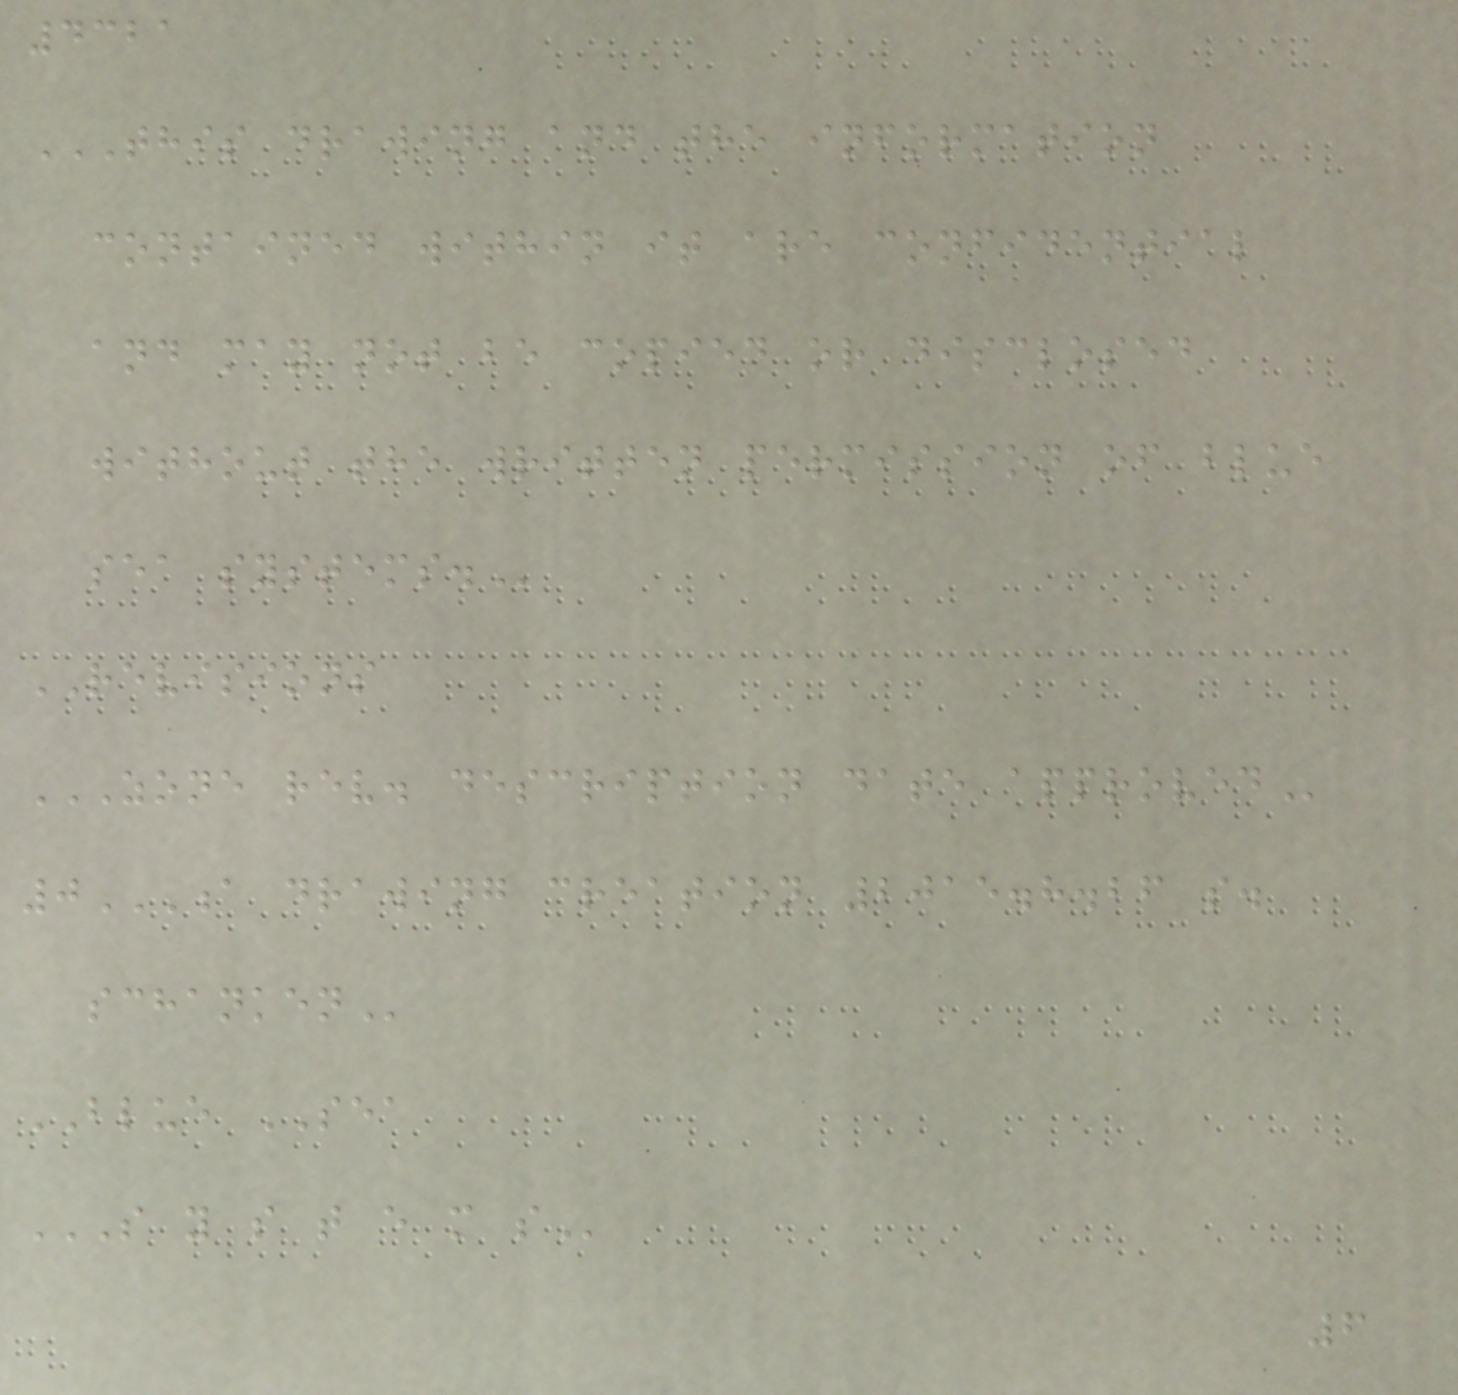4321
THIS DRAWING AND THE INFORMATION
CONTAINED WITHIN IT ARE CONFIDENTIAL
AND MAY NOT BE COPIED OR DISCLOSED
WITHOUT THE WRITTEN PERMISSION OF BLUE
SEA SYSTEMS.
REVISIONS
ZONE REV. DESCRIPTION DATE APPROVED
0A DRAWING CREATION 2015.8.26 S.
SCHANKEN
BLUE SEA
S Y S T E M S
6
